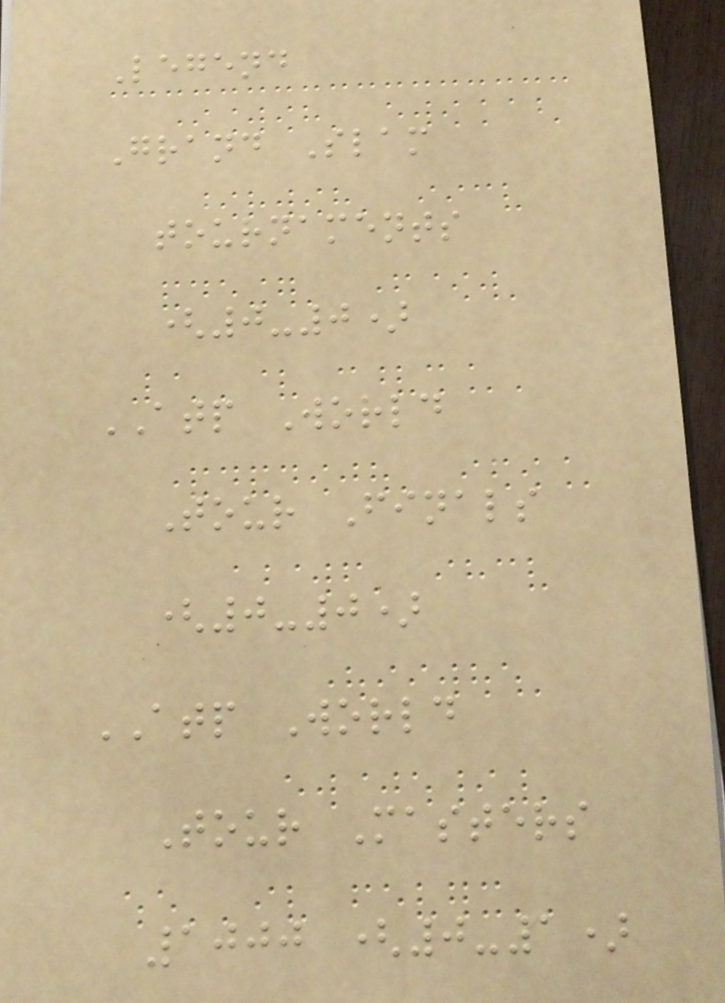Legend
Grand Slam
tournaments
(0-0)
ATP World
Tour Finals
(0-0)
ATP World
Tour Masters
1000 (0-1)
